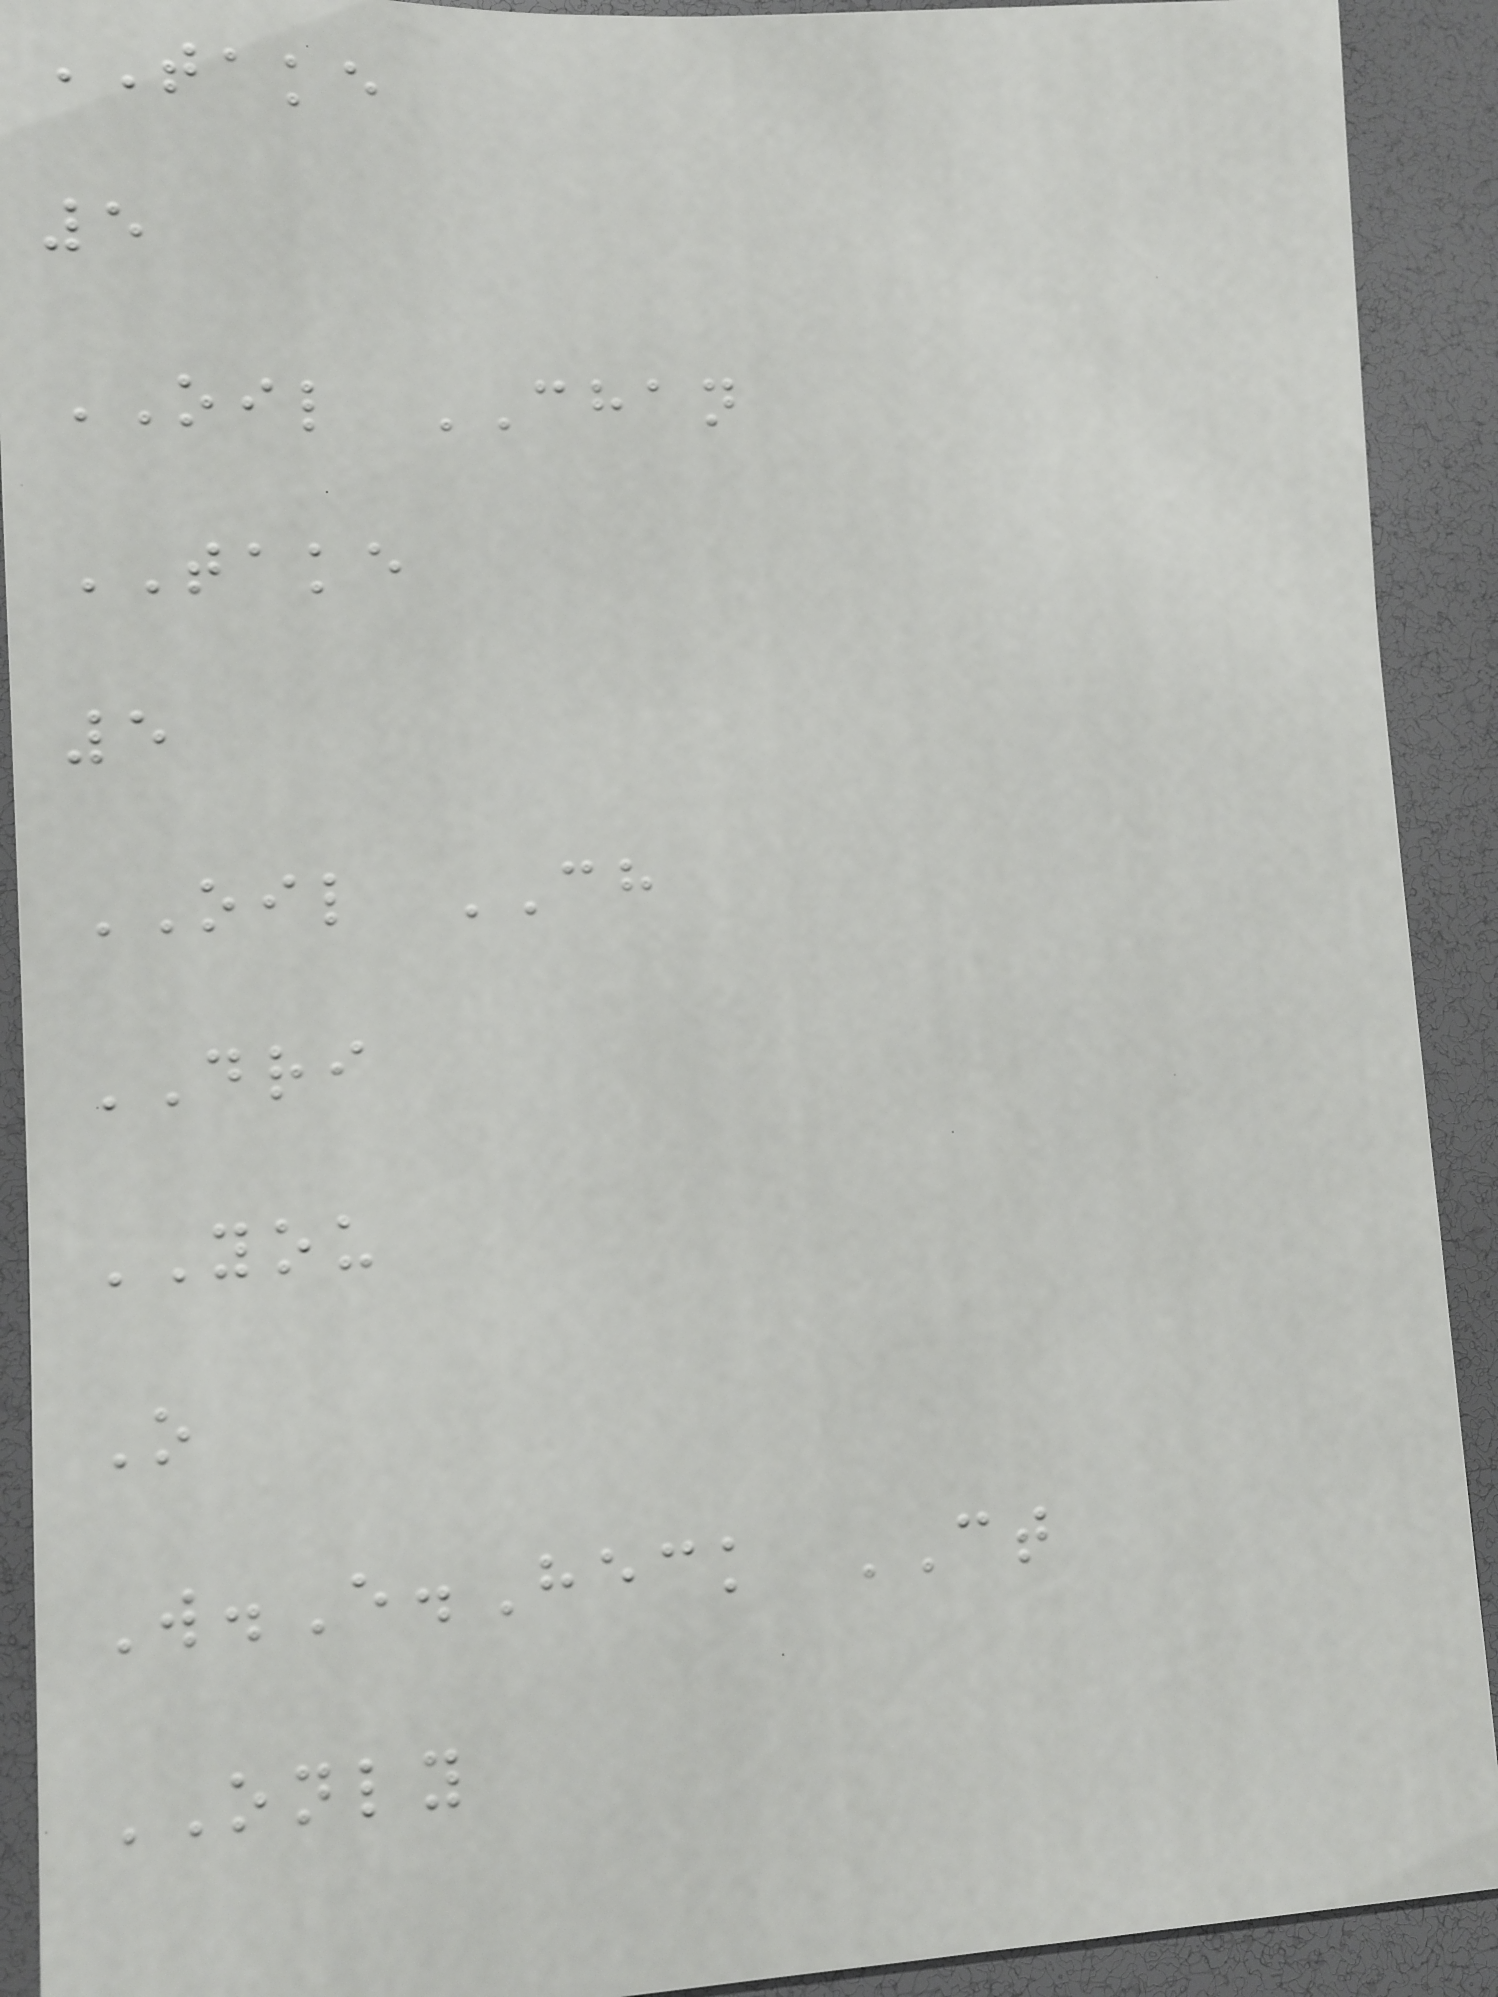TAKE
5
OIL CHAN
TAKE
5
OIL CH
DRI
YOU
O
W.E.Heck CT
ONLY
